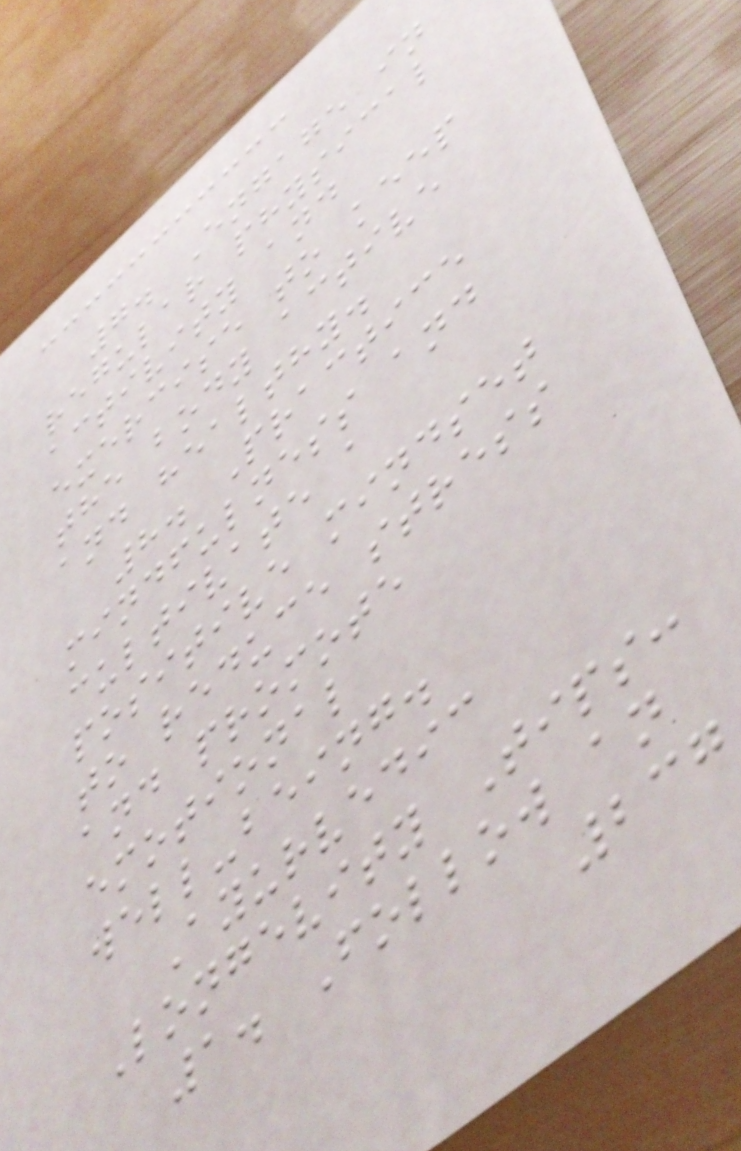7. Engage in
regular physical
activity and
exercise to keep
the body active
and healthy.
8. Practice
mindfulness and
cultivate a
positive mindset
to reduce stress
and promote
emotional
well-being.
Ayurvedic
Longevity Tips:
1. Follow an
237
